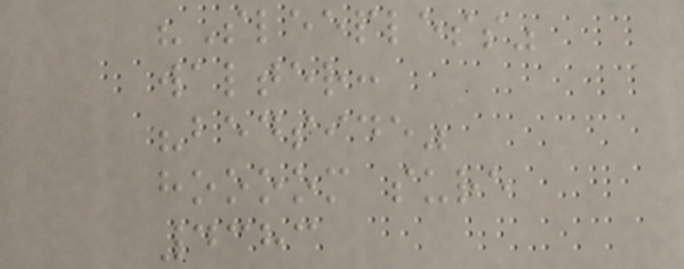"Sleepless"
walter:
"bedside"
hoooom sure
4383
